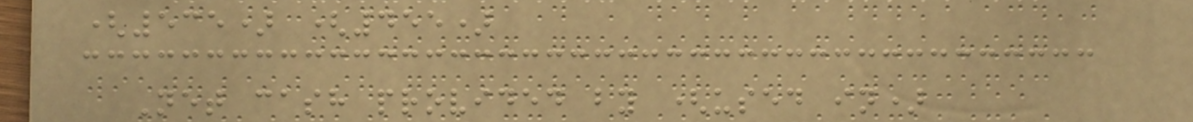(535) (455)
Net cash provided by (used in)
